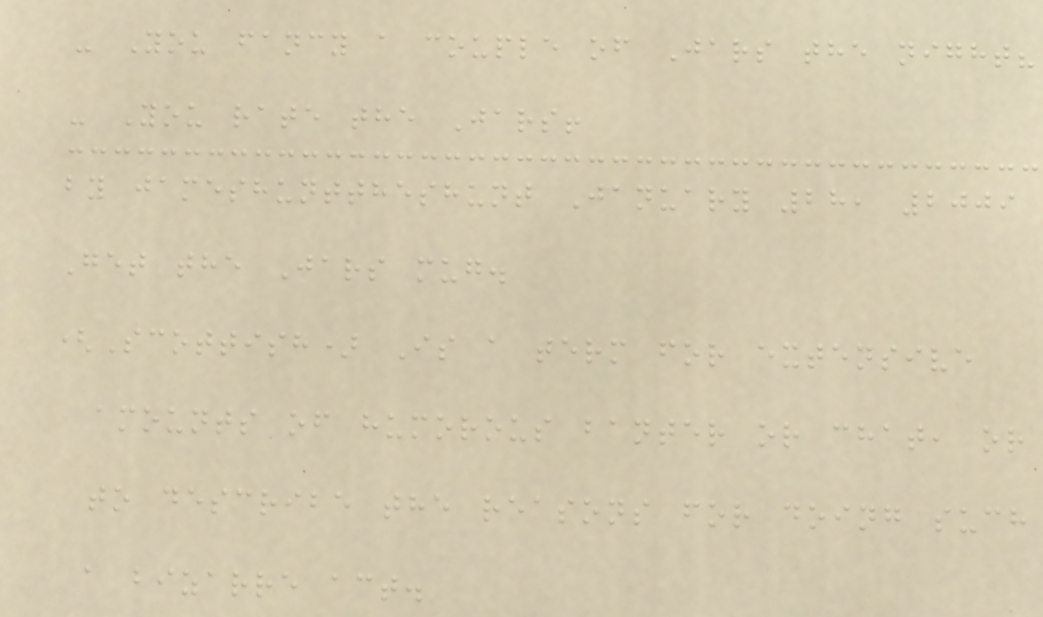- You fancy a couple of Jars the night?
- You rate the Jars!
by jameshunttheshunt January 28, 2009
Get the Jars mug.
(Scottish) Is a term for extensive
amounts of humorous banter or chat, or
to describe the reasons for doing such
a bizarre act.
